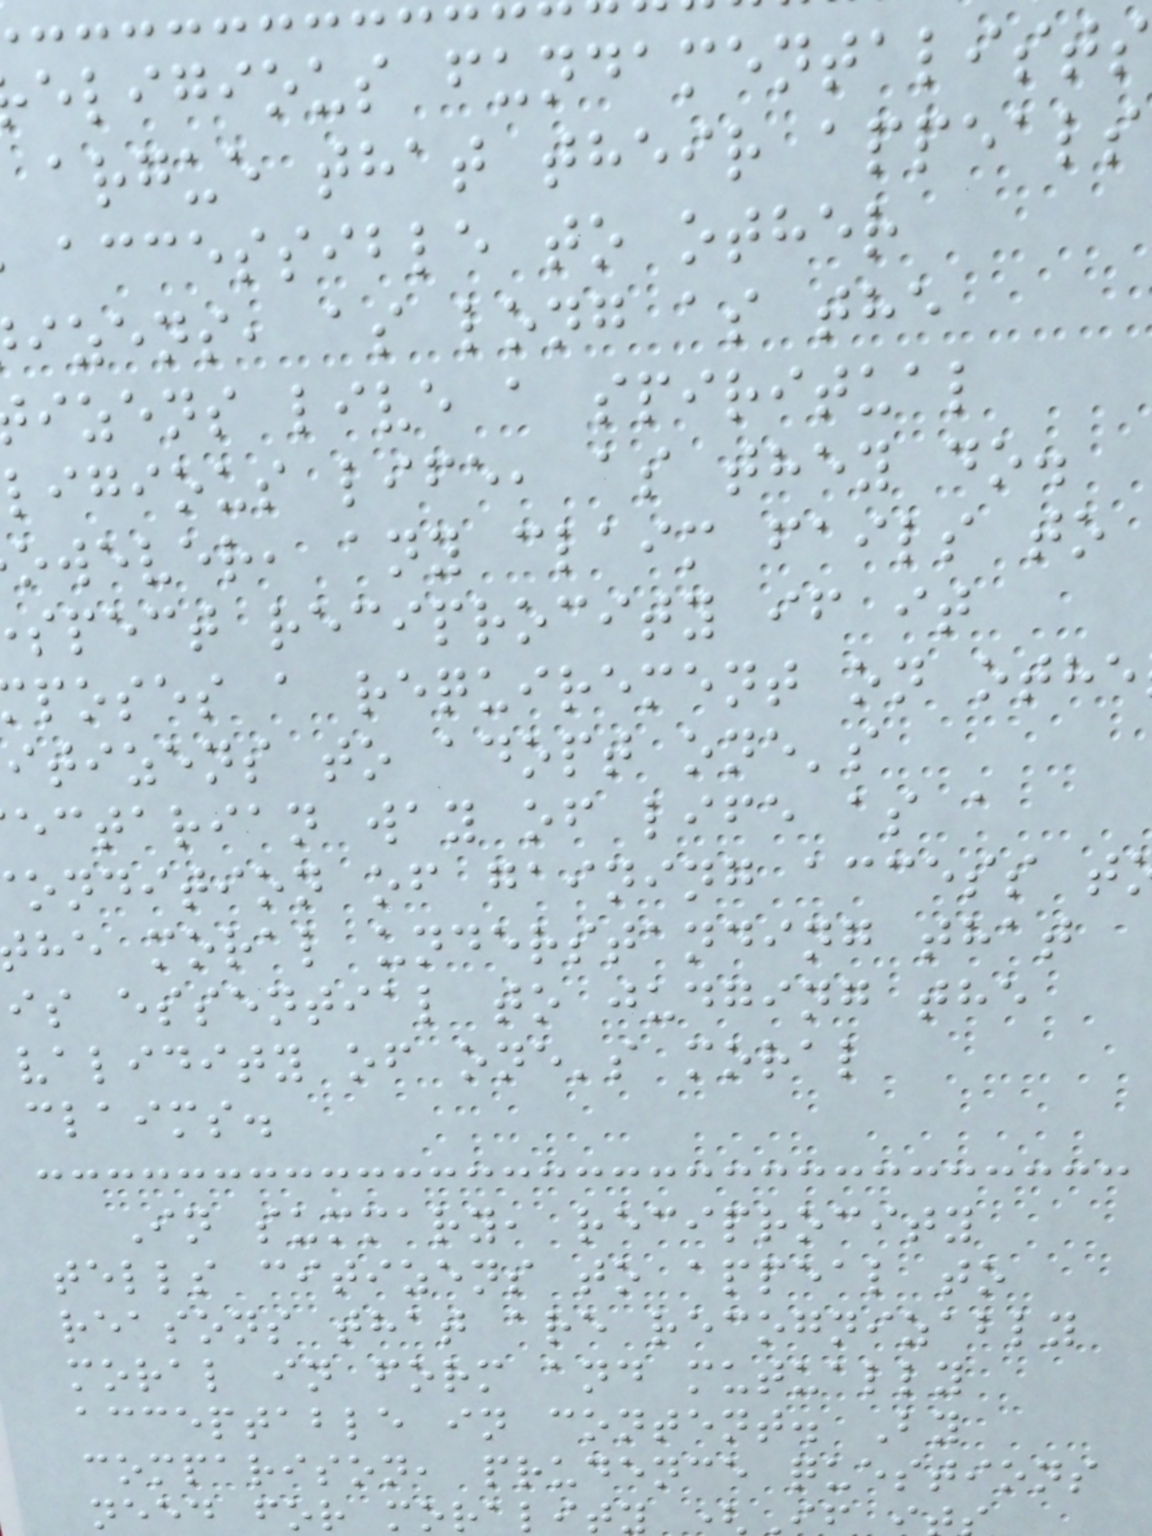eligious fundamentalists
argue that their appeals
accessible to other
izens, as long as the
izens live a spiritual
ligious life, as they do.
owever, any claim fails to
spect reciprocity if it
poses a requirement on othe
itizens to adopt one's
ectarian way of life as a
ondition of gaining access t
he moral understanding that
is essential to judging the
validity of one's moral
claims.
In summary, reciprocity
tells citizens to appeal to
reasons that are recognizably
moral in form and mutually
acceptable in content. By
comparison, prudence questions
need for morality
